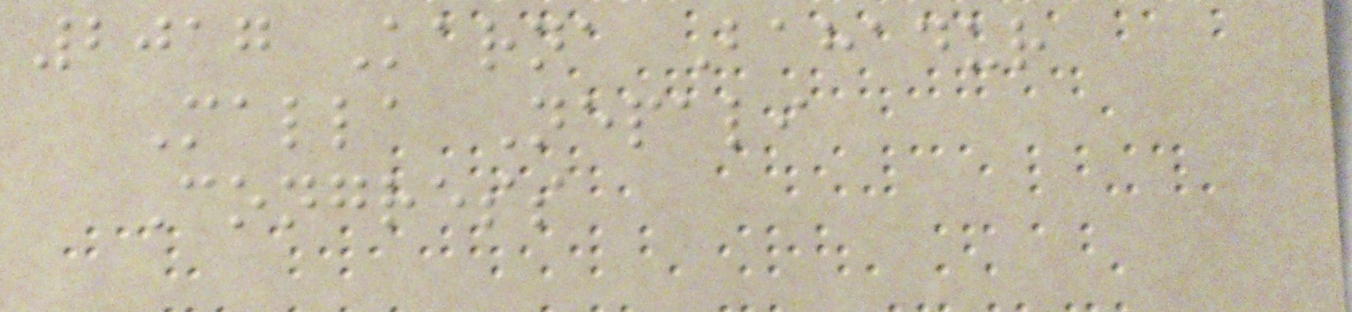2017 Karna Bahadur
Malla Nepali
Congress
